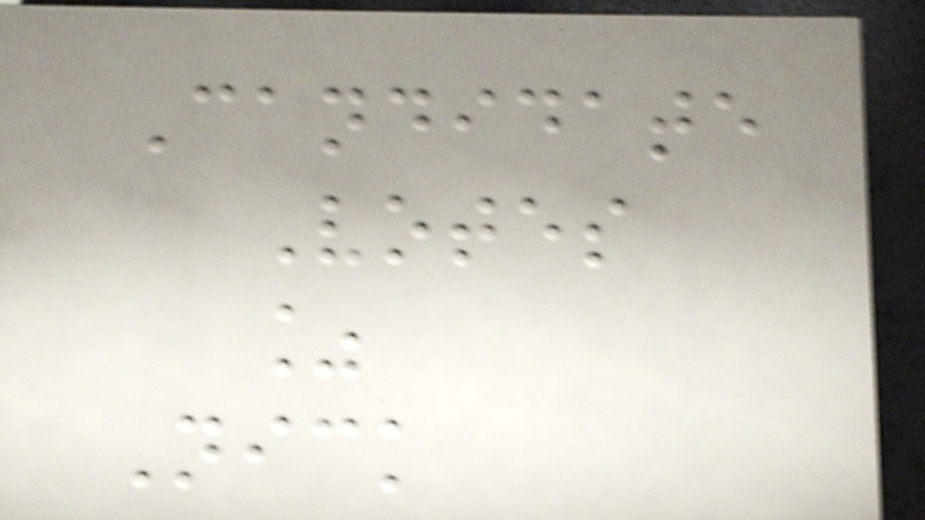Candidate
Votes
%
Nick
